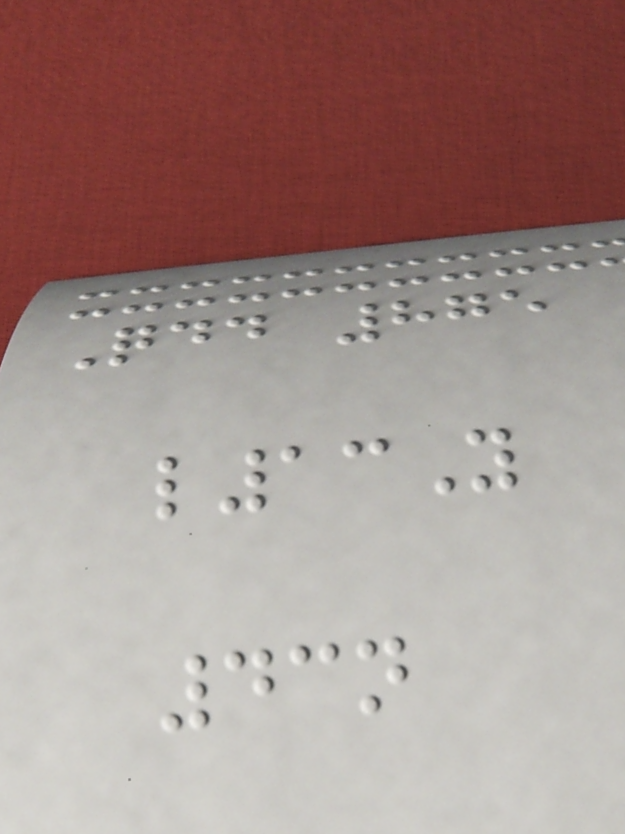Qdd 875
l13Y
43n
